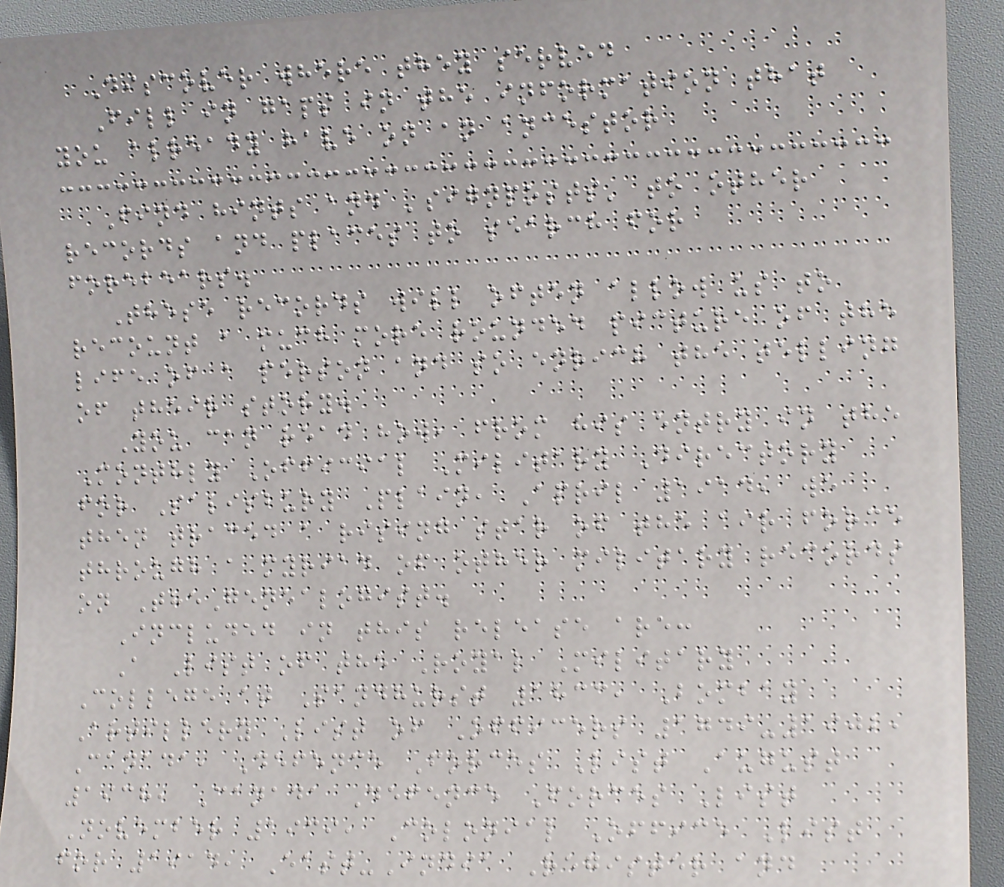Discover where they served
Fill in gaps in the information that
you already have on an ancestor
Find hints and 'signposts' to other
records and places to search for
forebears.
These records will often allow us to
recount a much more rounded picture of the
life of a person and so enrich the telling
of their story.
You can read how, from his entry in the
Monthly Official Military Directory
for Salisbury Plain, April 1914, we
then traced a rising star of the air force
through a myriad of other military records
on TheGenealogist.
Included in this release are:
A List of the Royal Military
College at Sandhurst 1833, Bombay
Artillery List of Officers 1749-1902,
Canada, Defence Forces List August
1938, Canada Defence Forces List
November 1939, Colonial Office List
for 1914, East-India Register and
